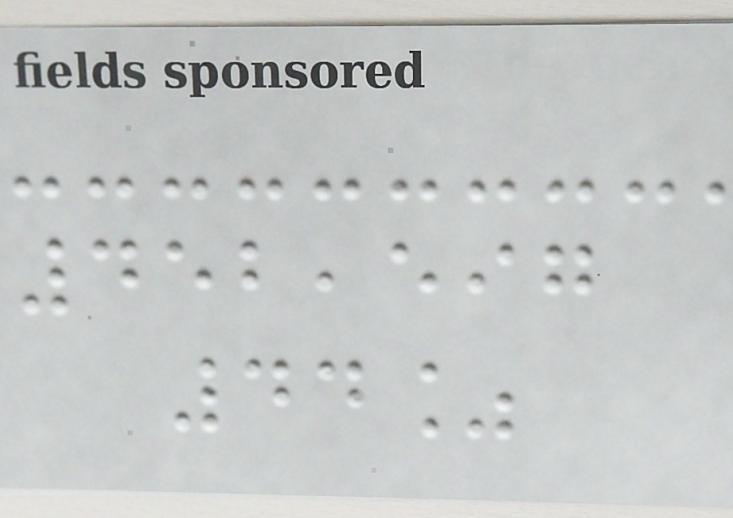452,597
44%
